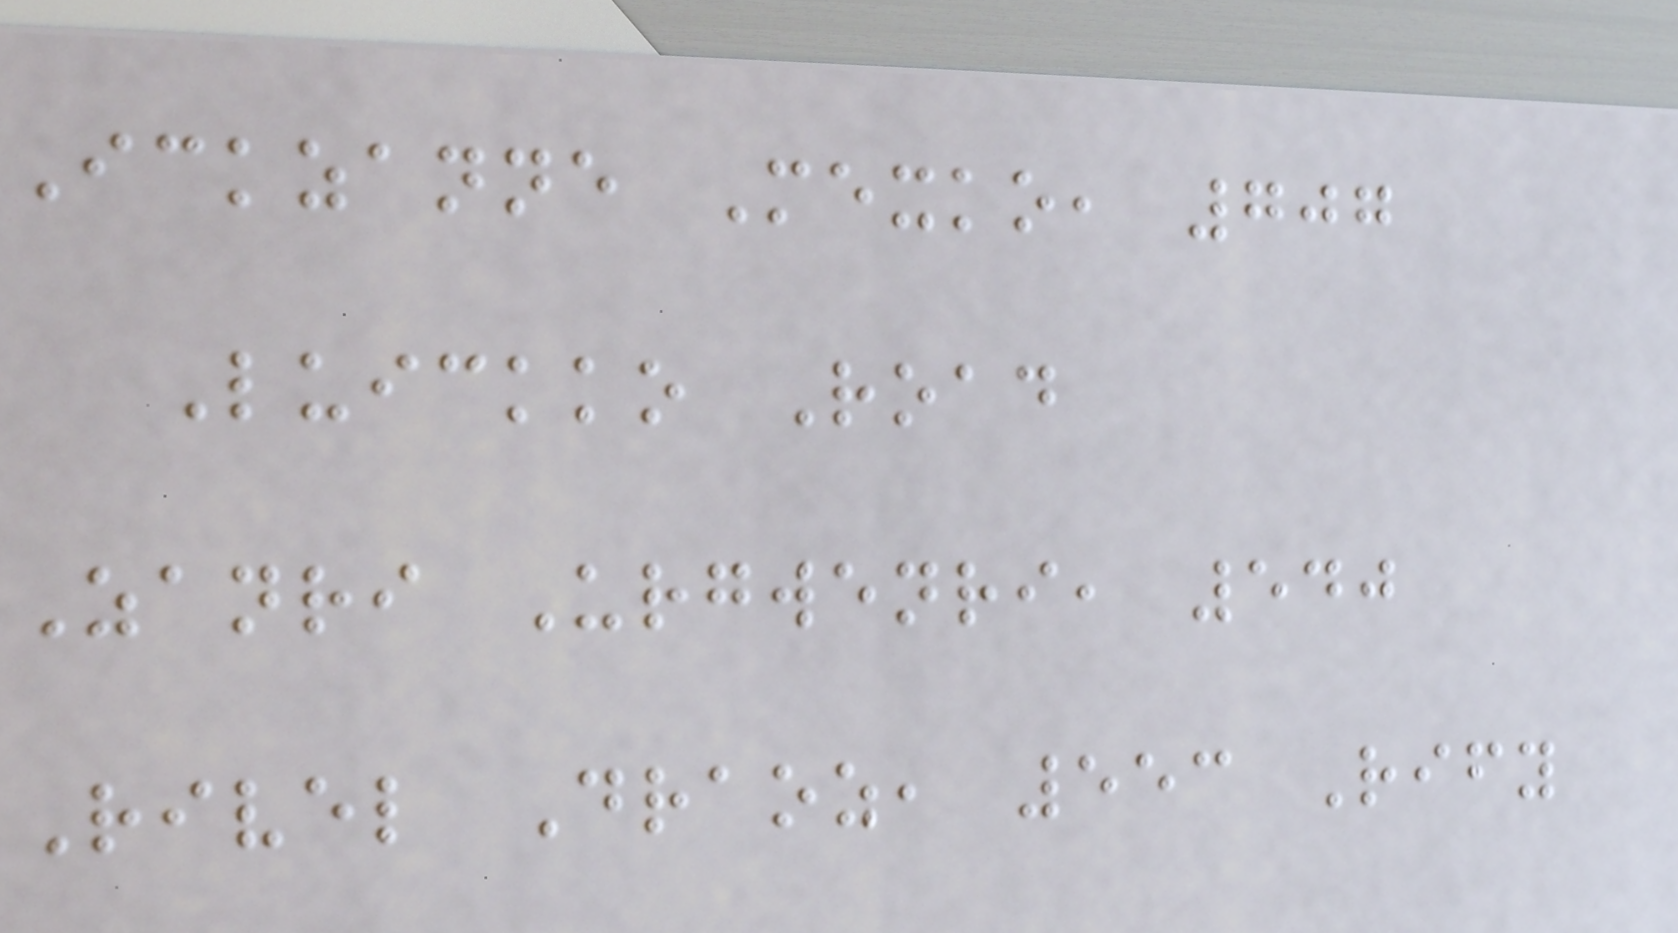Ickzanne Mexko, 707
Luickko Road
Zanri Urgwenri, 540
Rivel Draoz, 553 Rify
